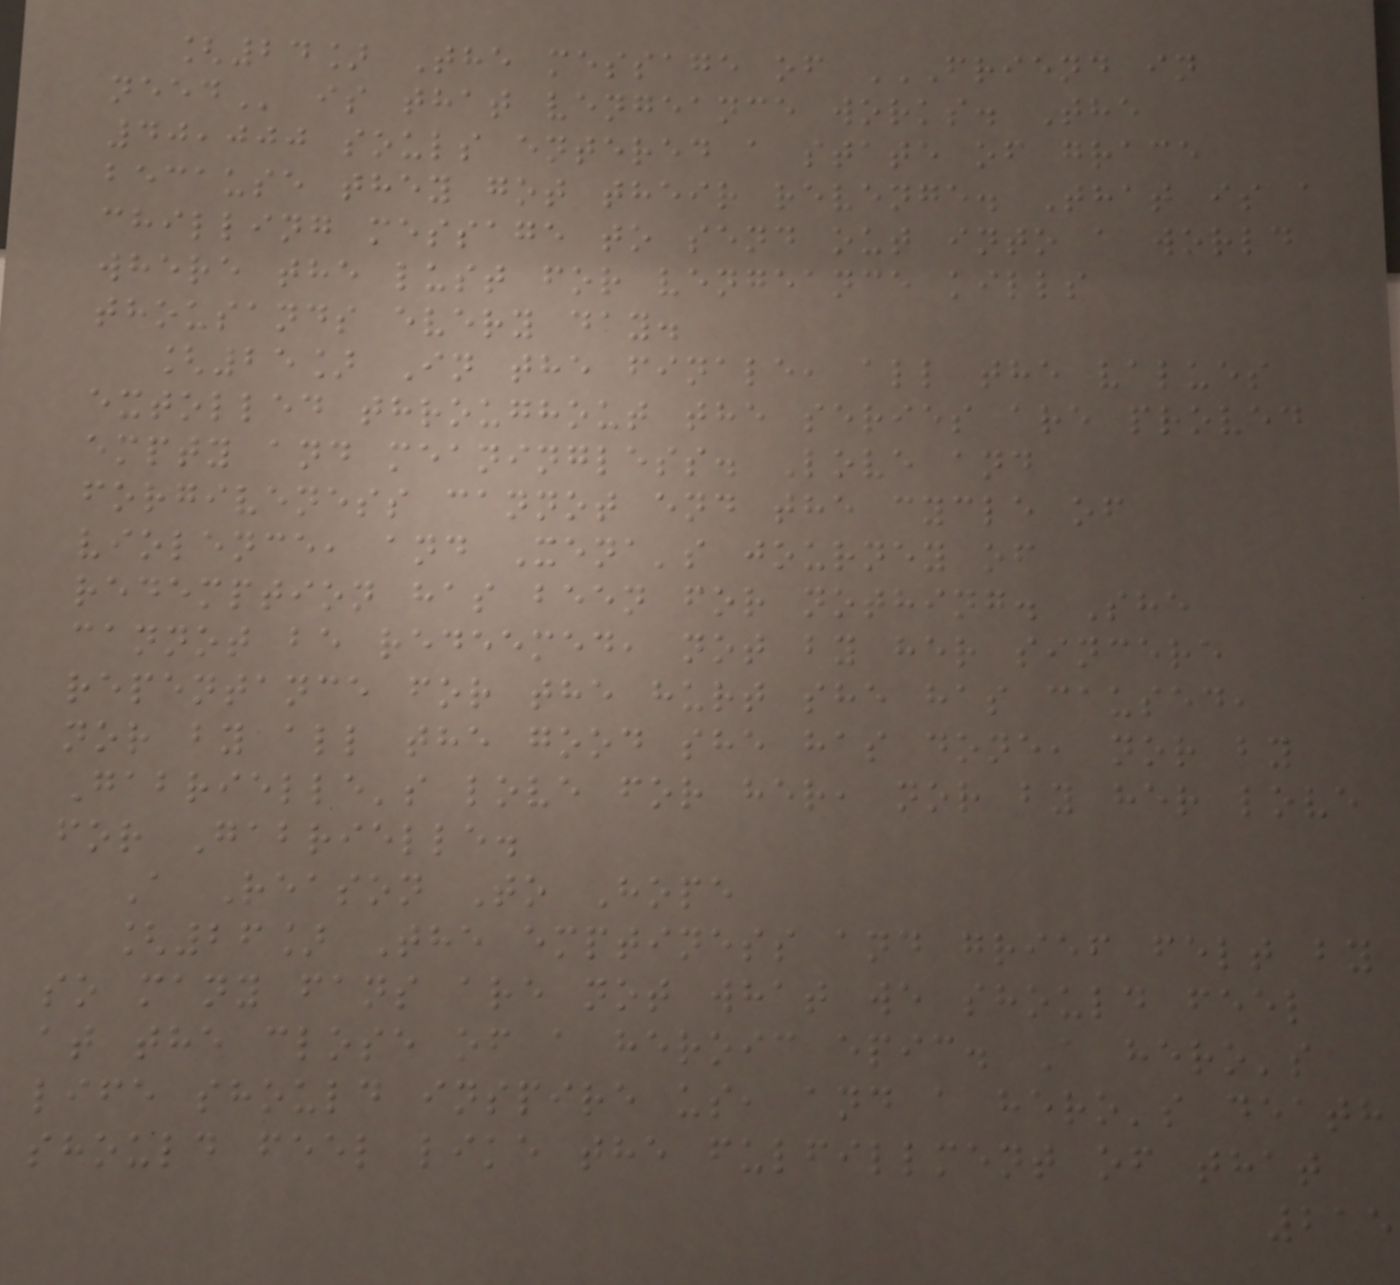[24] The message of FRIEND IN
NEED is that vengeance works. The
40,000 souls entered a state of grace
because they got their revenge. That is a
chilling message to send out into a world
where the lust for vengeance kills
thousands every day.
[25] In the finale, all the values
extolled throughout the series are proved
empty and meaningless. Love and
forgiveness cannot end the cycle of
violence, and Xena's journey of
redemption has been for nothing. She
cannot be redeemed, not by her sincere
repentance for the hurt she has caused,
nor by all the good she has done, nor by
Gabrielle's love for her, nor by her love
for Gabrielle.
A Reason To Hope
[26] The emptiness and grief felt by
so many fans are not what we should feel
at the close of a heroic epic. A hero's
life should inspire us, and a hero's death
should feel like the fulfillment of that
215
